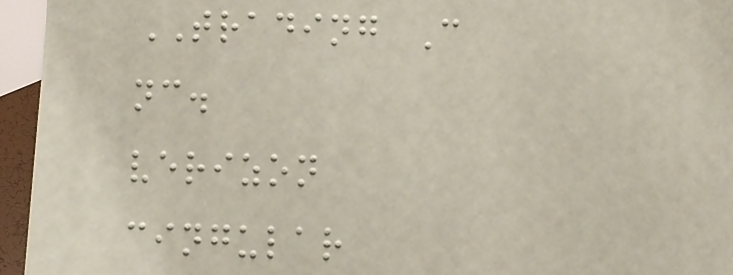TRADING C
nc.
verizon
cingular
